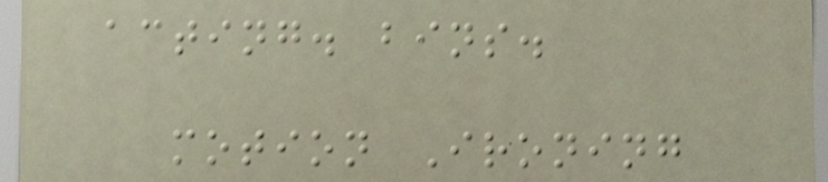acting. bins.
motion Ironing
